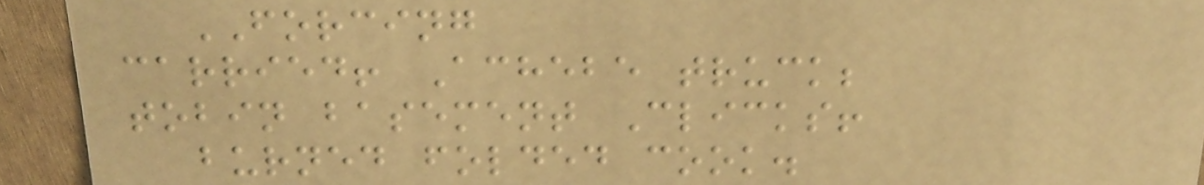FORCING
carried! Achebe truck;
tobin basement Clicks!
burned folded cook.
